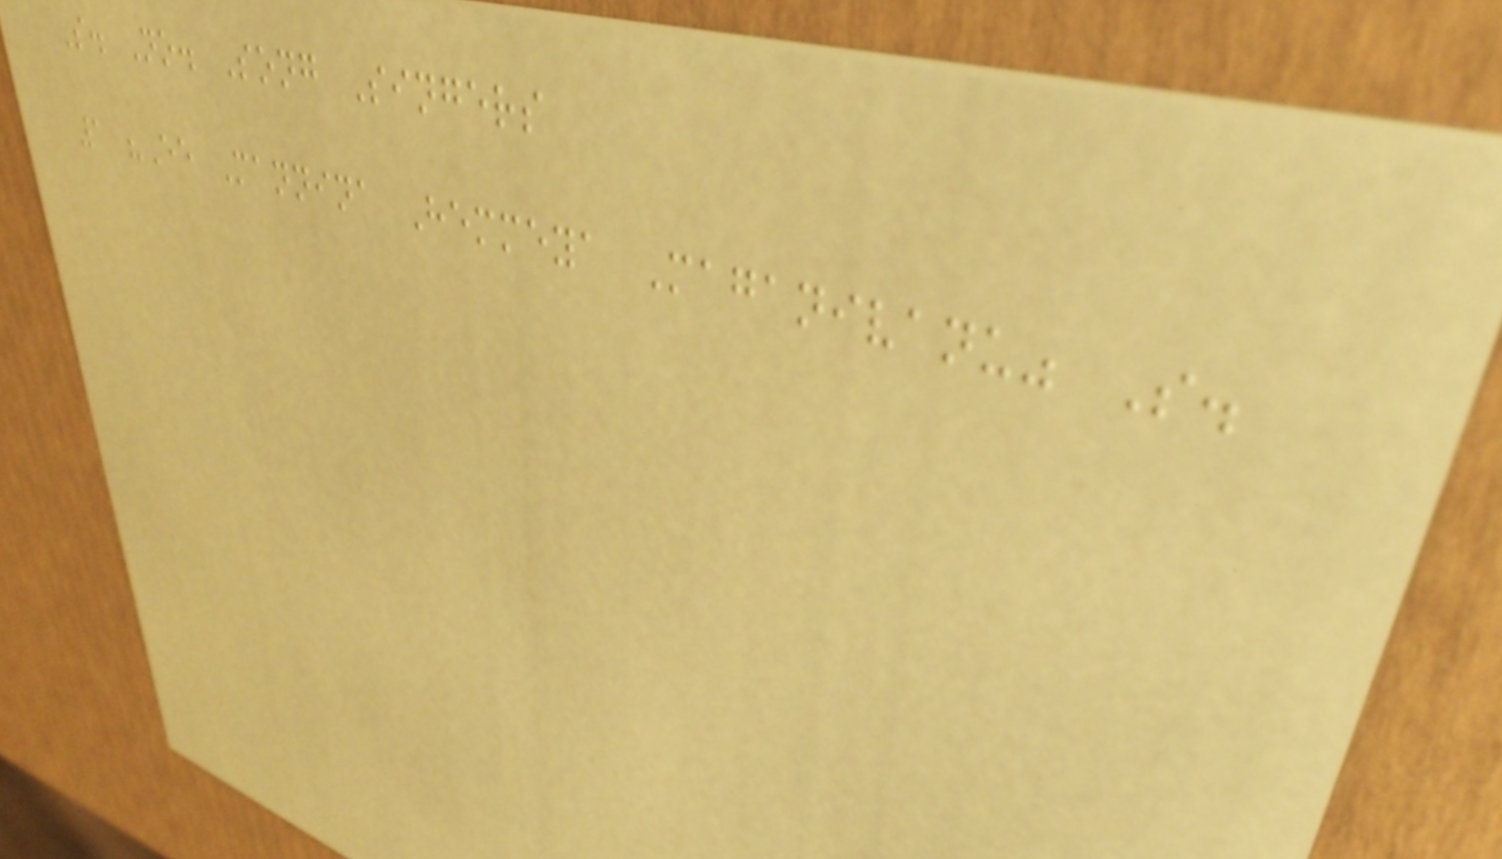S. No. Song Singers
1 "Ee Mannina Hemmeya Maganivanu" S.
